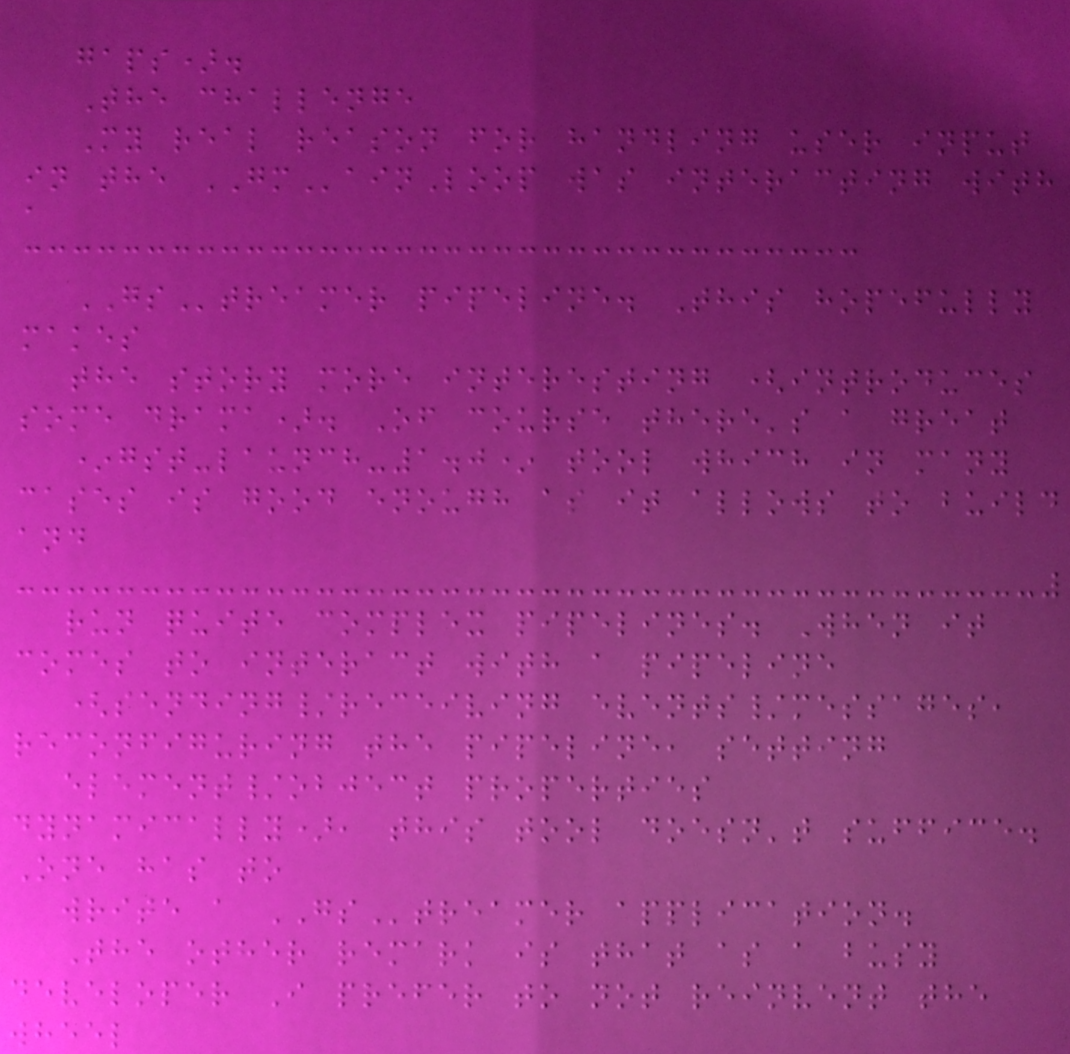gaps).
The challenge
My real reason for handling user input
in the GMainLoop was interacting with
a
GStreamer pipeline. This hopefully
makes
the story more interesting (introduces
some drama). Of course there's a great
*gst-launch-1.0* tool which in many
cases is good enough as it allows to build
and
run quite complex pipelines. When it
comes to interact with a pipeline
(sending/receiving events/messages,
reconfiguring the pipeline, setting
element/object properties
dynamically), this tool doesn't suffice.
One has to
write a GStreamer application.
The other remark is that as a busy
developer I prefer to not reinvent the
wheel
